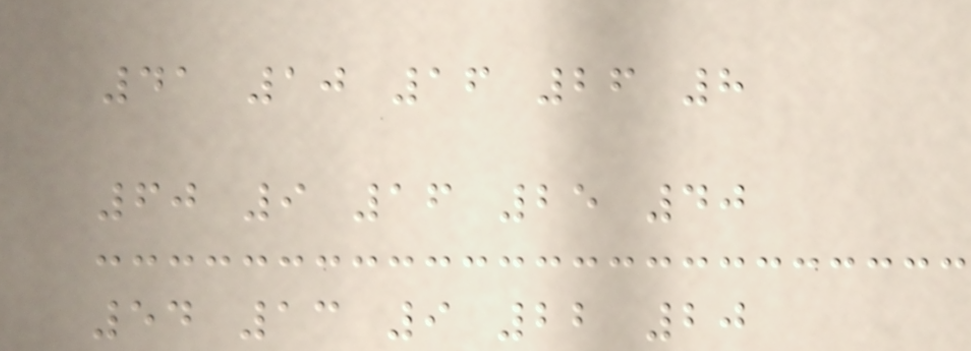41 10 16 26 8
60 9 16 25 40
54 13 9 22 20
